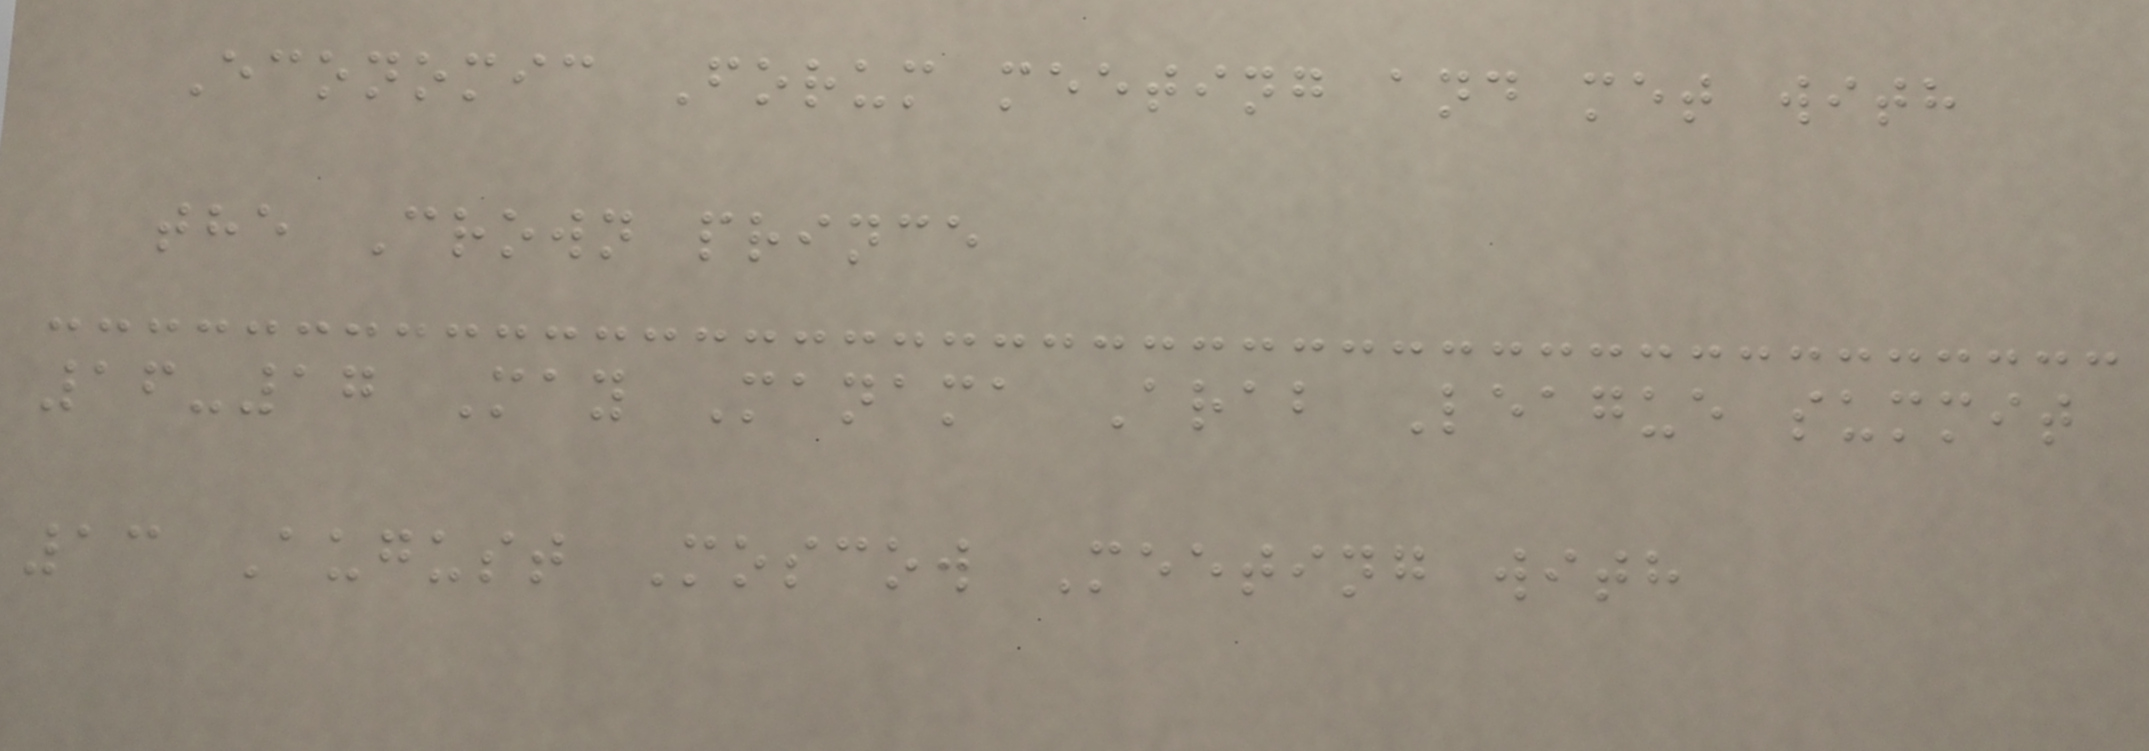Economic Forum meeting and met with
the Crown prince
16-17 May Manama Arab League summit
13 August Moscow Meeting with
